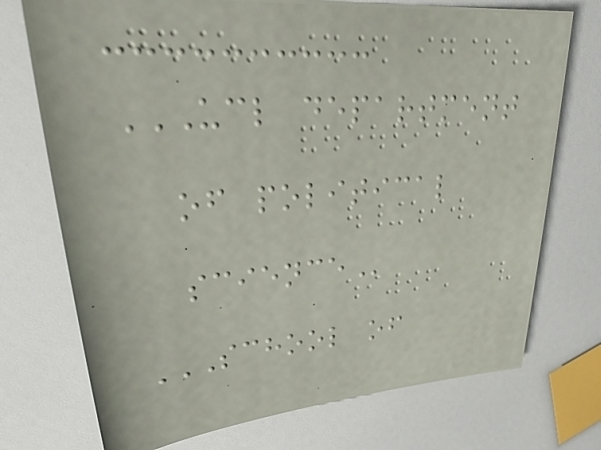UCL DEPARTMENT
OF POLITICAL
SCIENCE
SCHOOL OF
